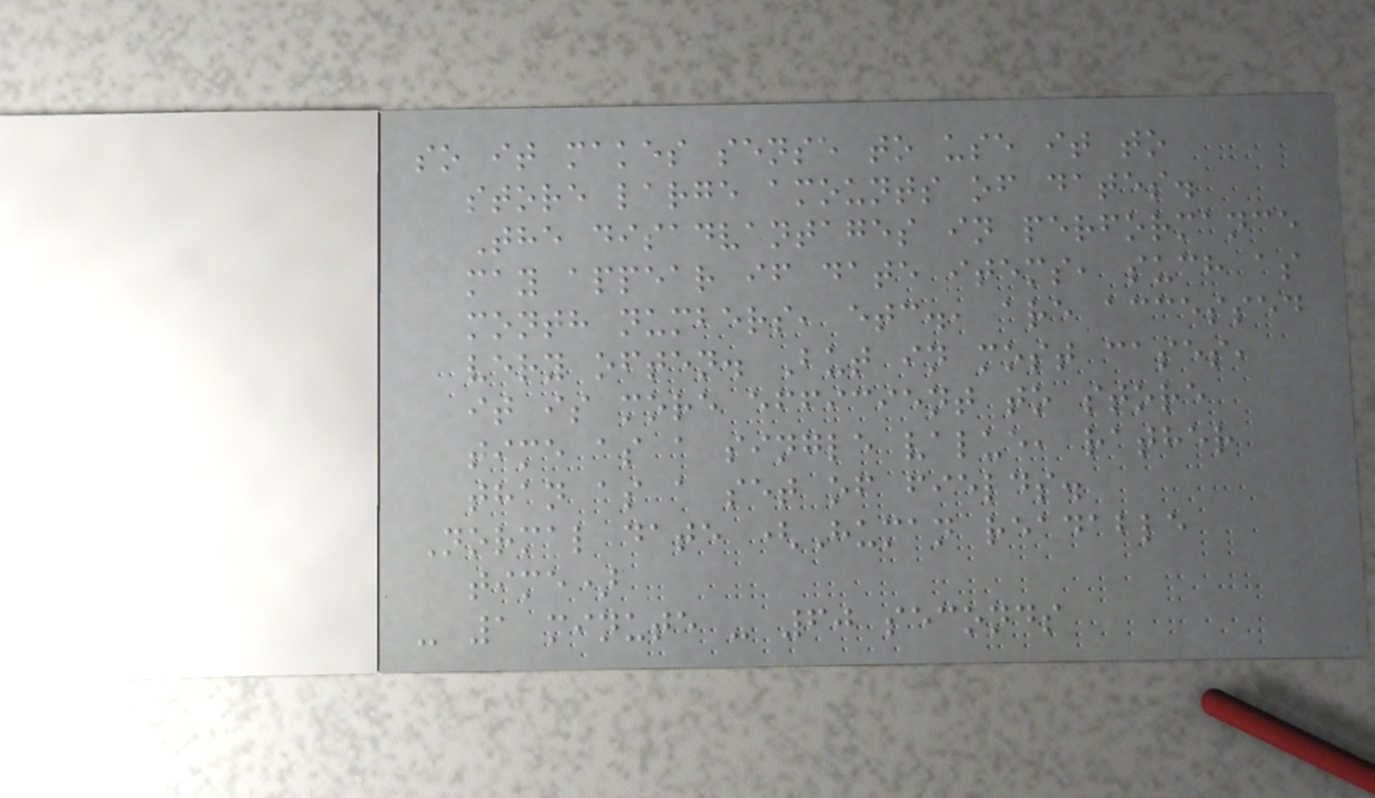so it makes sense to use it to
store large amounts of dates.
The disadvantages in performance
may appear if date items, such as
month numbers, etc., are accessed
very often. But in most cases,
it is more efficient to store
time as a single value, rather
than as a set of fields.
Normal date (Human readable
time)
- 1 minute - 60 seconds
